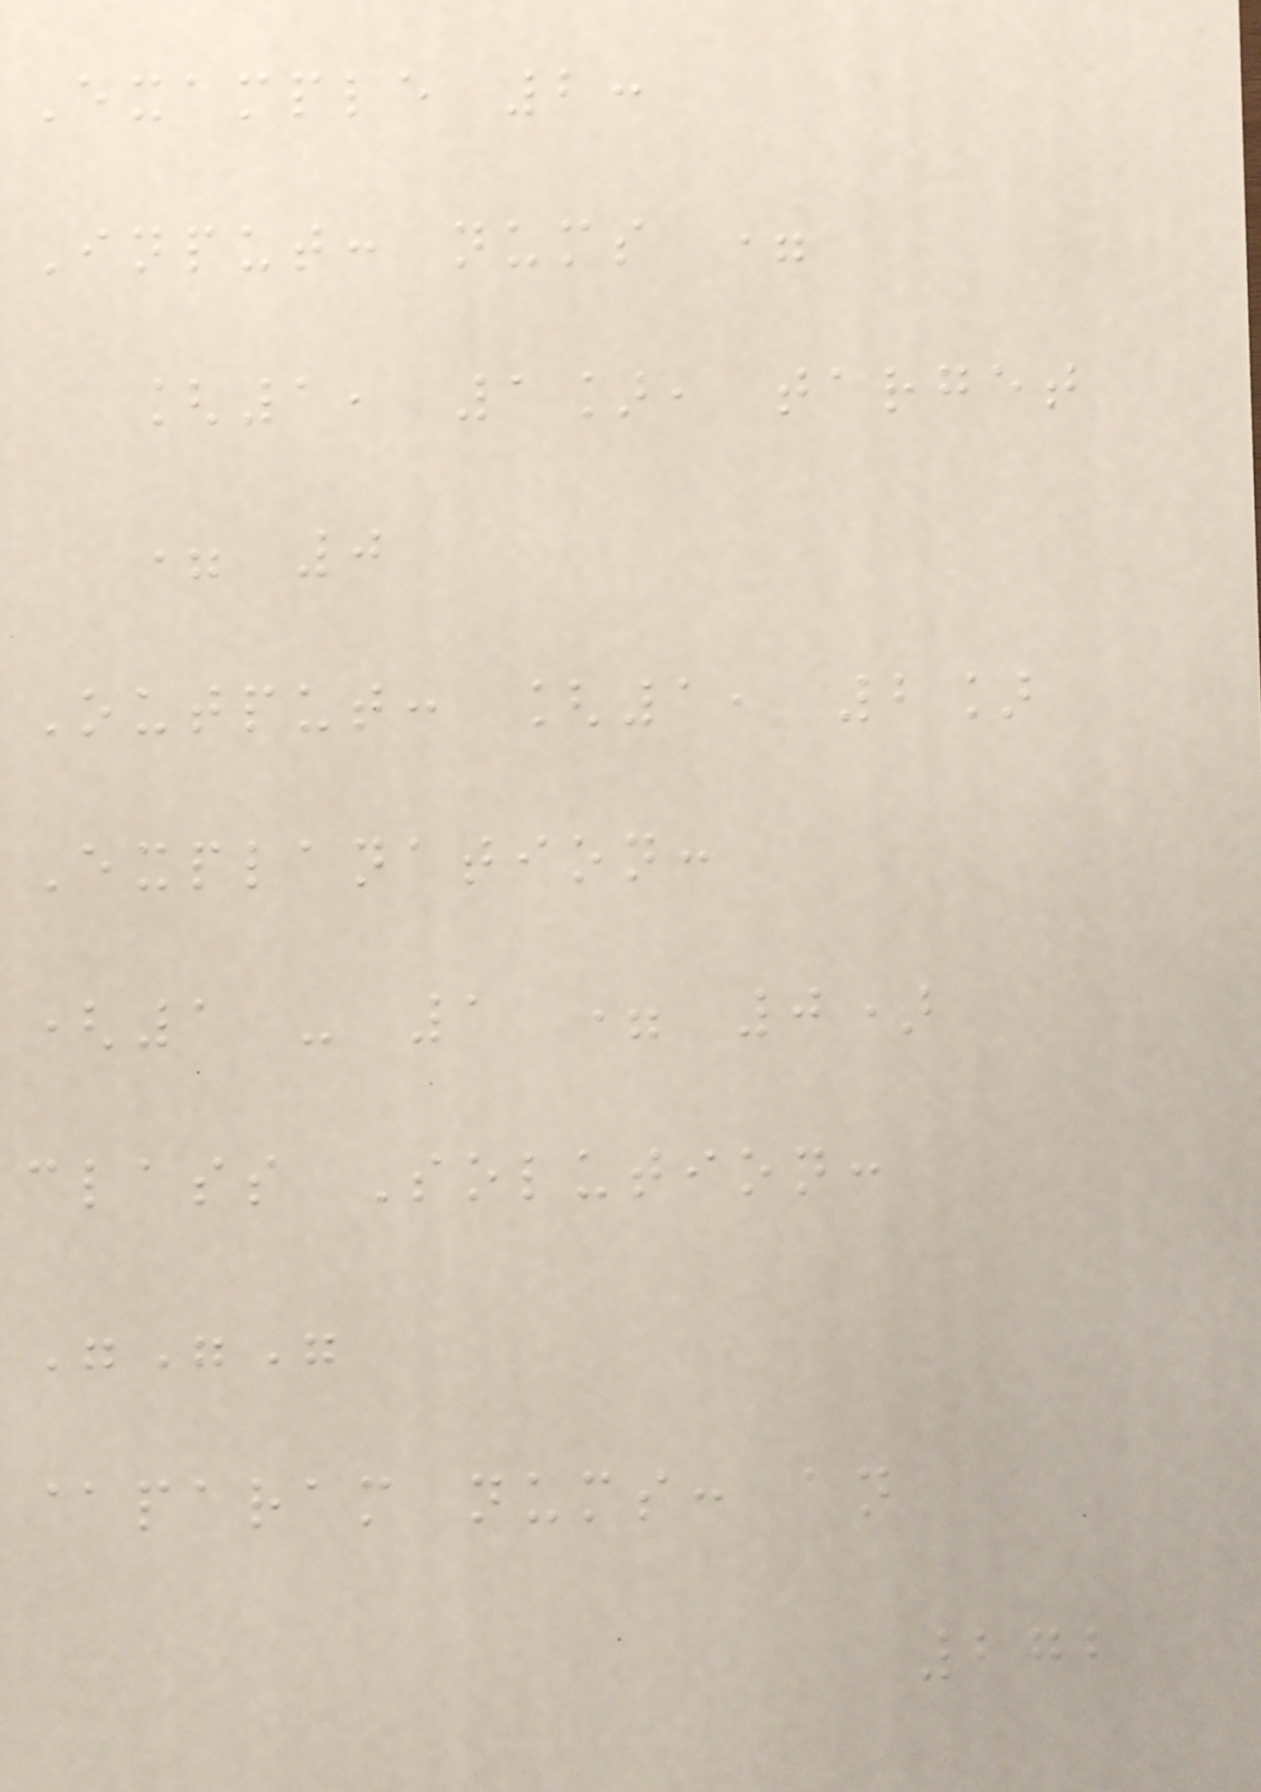Example 2:
Input: nums =
[1, 1], target
= 0
Output: [1, 2]
Explanation:
(1 - 1 = 0)
class Solution:
"""
@param nums: an
272
